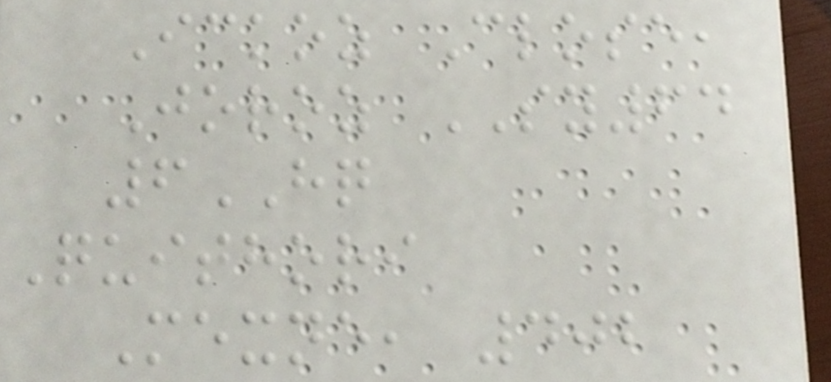Ickoz Close,
Joroz SY64
6HQ
Quithori
Mexne, 402
